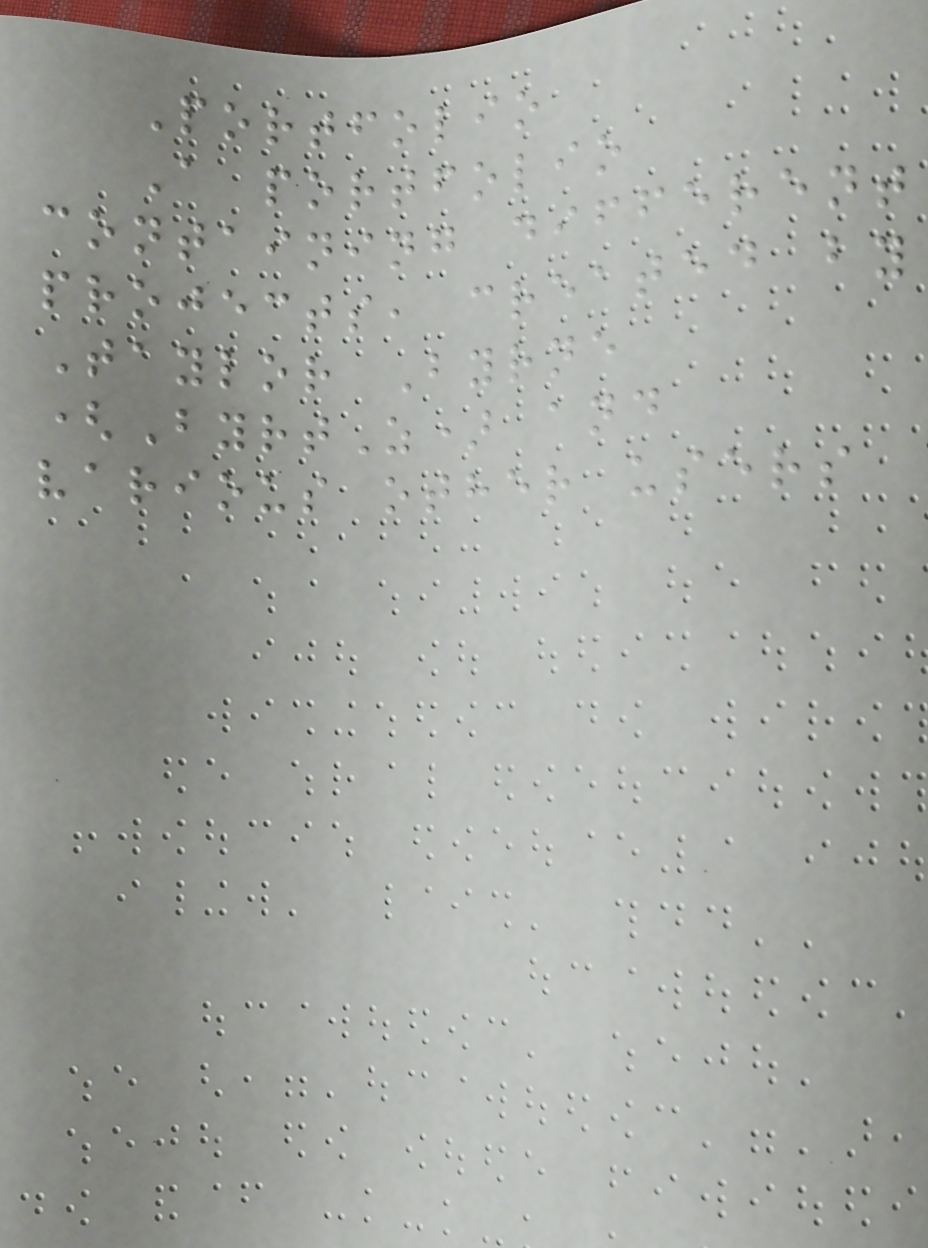Portfolio
A portfolio
containing different
projects, created by
Taylor Byrne
(ByrtZ) and
various other users
